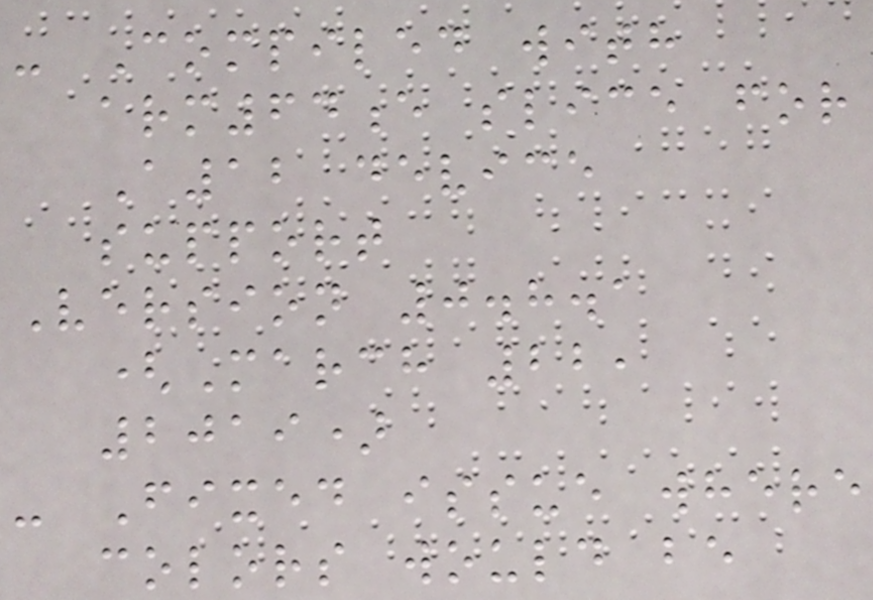- Compiled with
arm64e slice for
A12 device
support
Version 0.8.1
(March 22,
2019)
- Fixed issue where
colors would be
